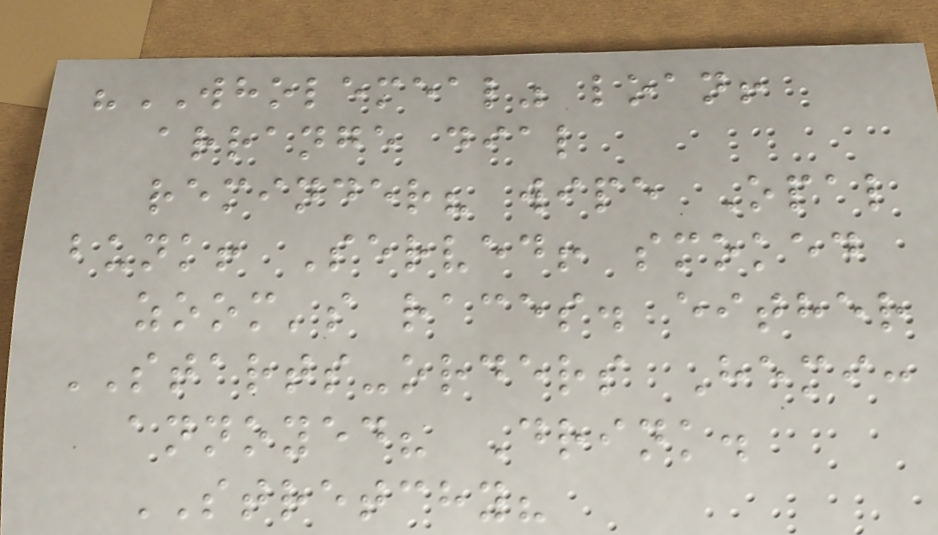"WHOLEMEAL" loan!
arrange dial
reminder? wipe Opal
bunk! Served! smoked
zoom's races. either
STARTS-orders Hemi:
annoyed? Drink.
STRETCHY?
